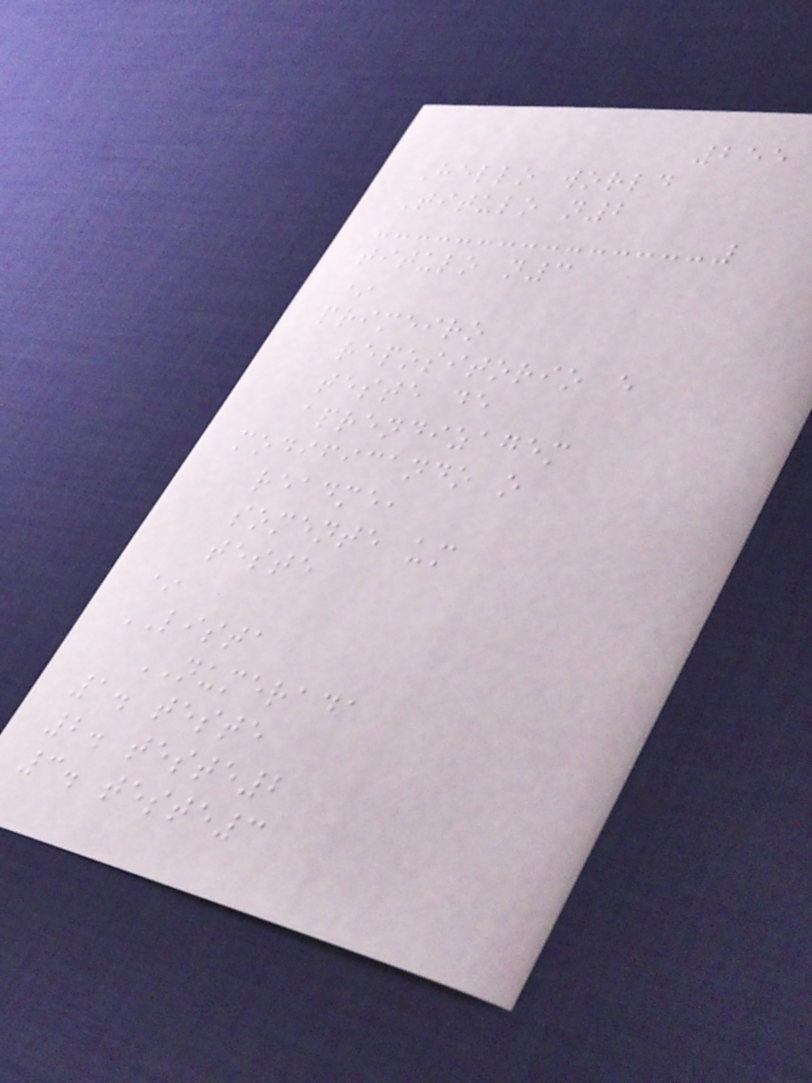255
Hello world
Titulo n2
titulo n3
*
primeiro
repositorio e
teste de
aprendizagem
modificando o
readme,
somente um
teste
*
LISTA
NUMERADA
1. teste
2. teste2
3. teste3
